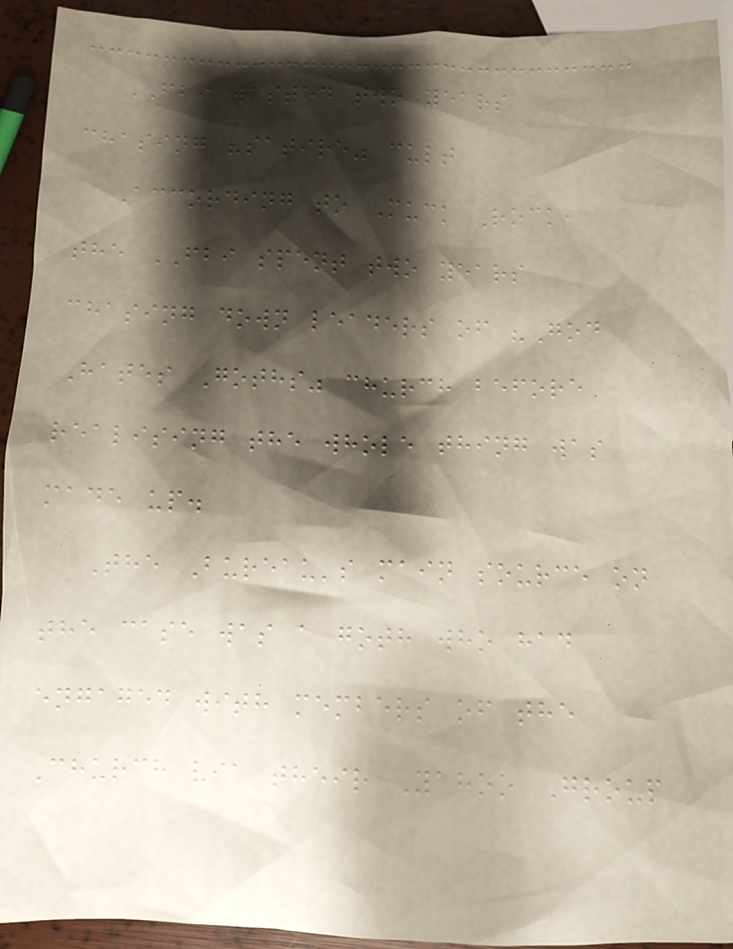FBI wasted two years
chasing "satire" cult
According to Muck Rock,
the FBI spent two years
chasing down leaders of "God
Hates Goths" church before
realising the whole thing was
made up.
The Bureau's main source on
the case was a goth who had
engaged with members of the
Church via their Yahoo Group
